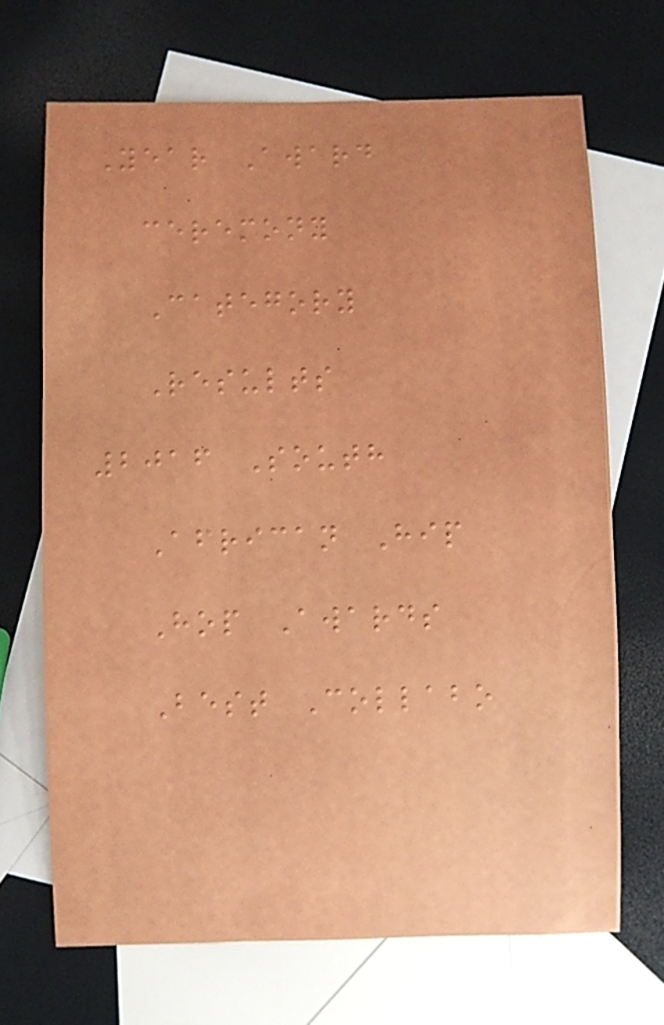Year Award
ceremony
Category
Results
2016 South
African Hip
Hop Awards
Best Collabo
